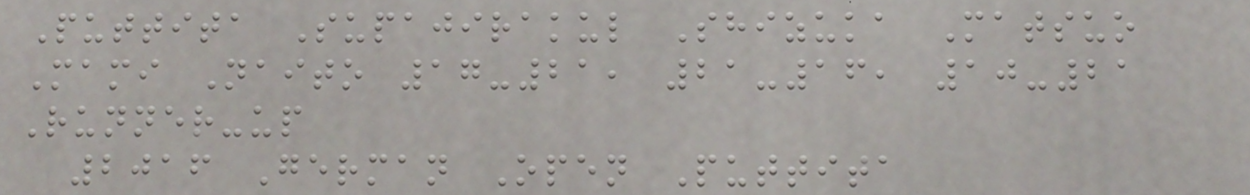Puttita Supajirakul Shizuka Matsuo
Mami Naito 17-21, 21-16, 10-21
Runner-up
2016 German Open Puttita
